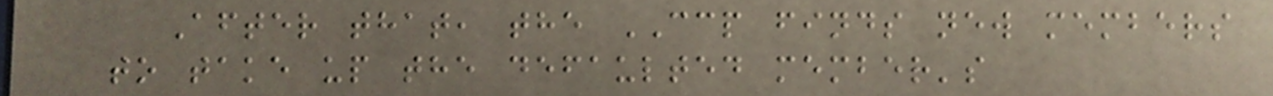After that, the CCP finds new members
to take up the defaulted member's
